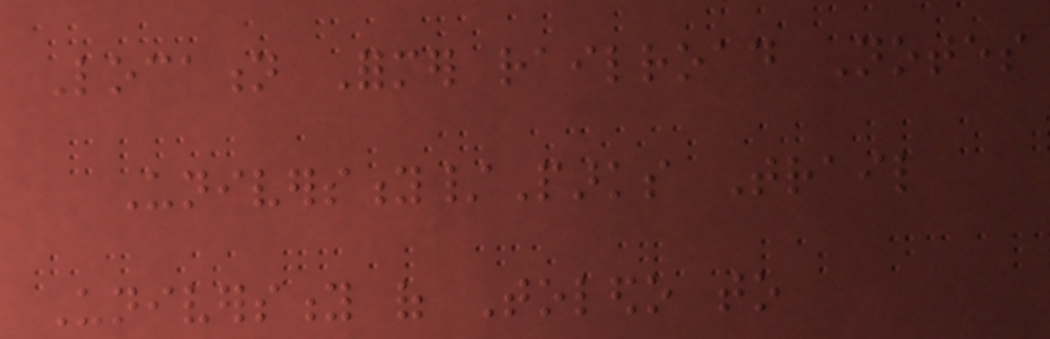Location Former railroad Notes
University/Parks Trail
University of Toledo to
